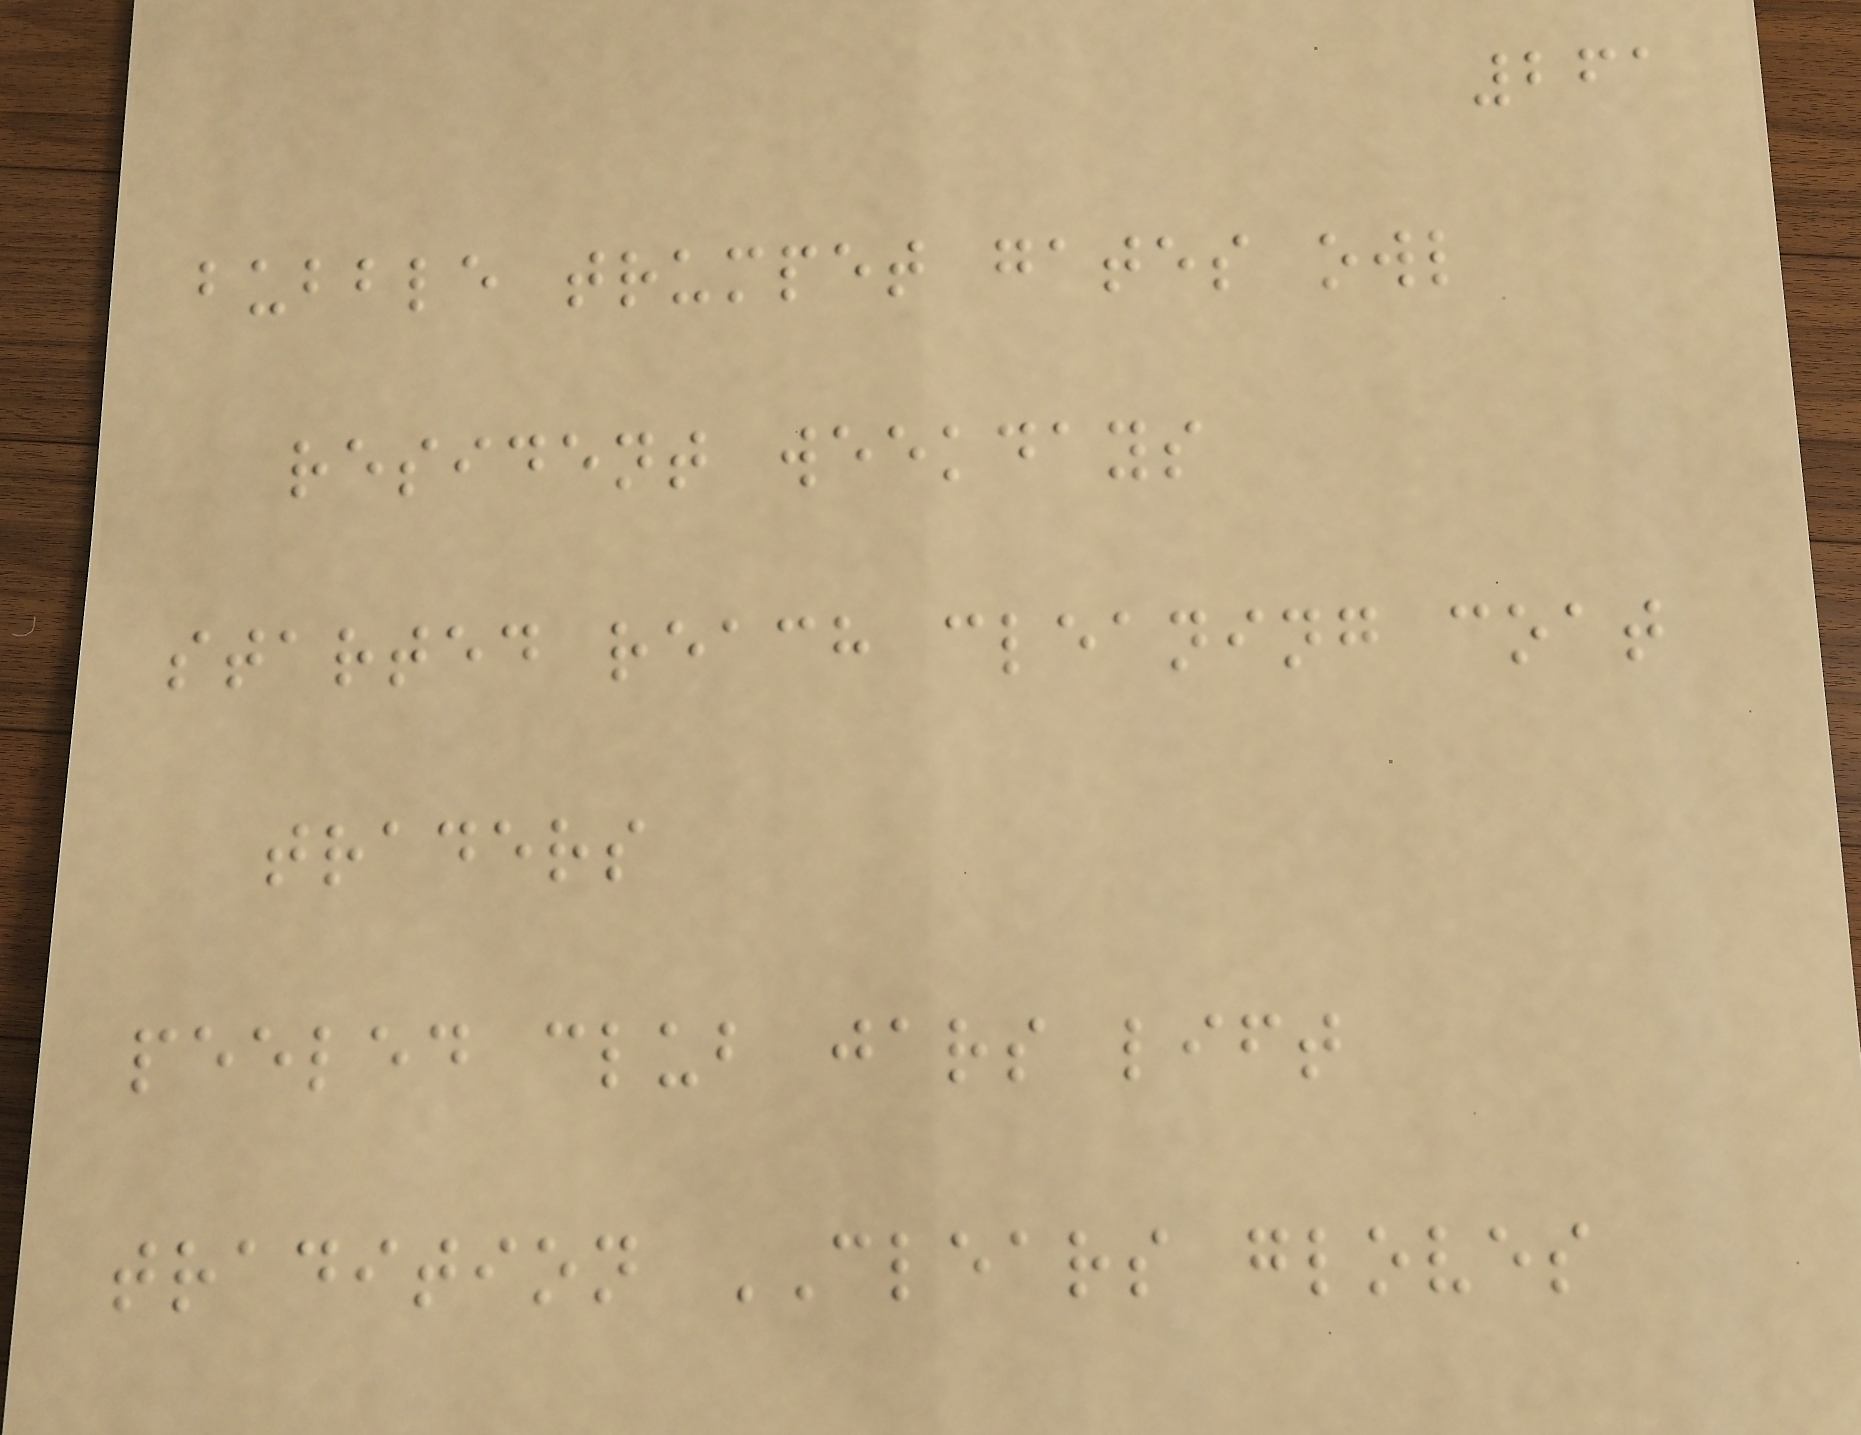261
bubble trumpet gates owl
resident weekdays
started reach cleaning coat
traders
peeled club jars lift
tradition CLEARS gloves
